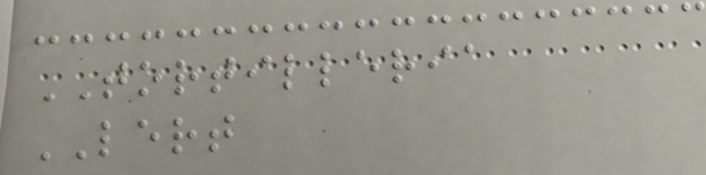TORTILLERIA
LERT
